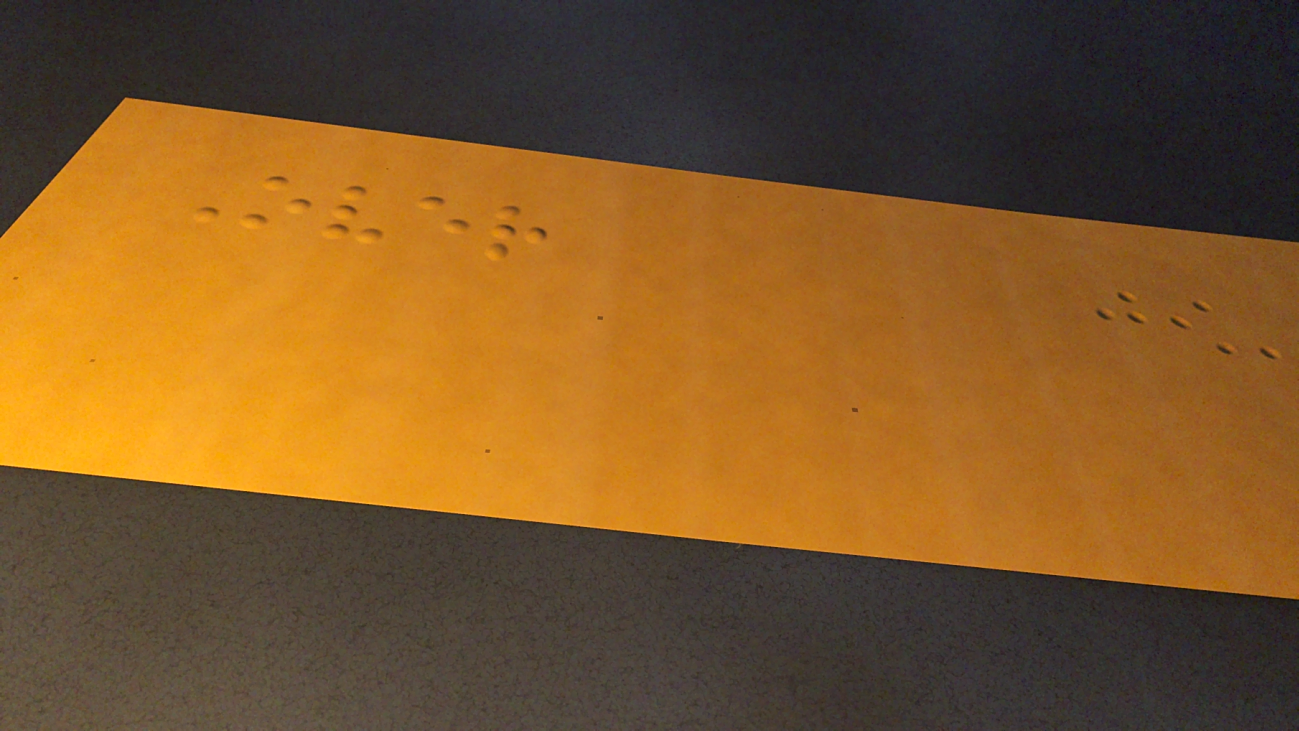Over
